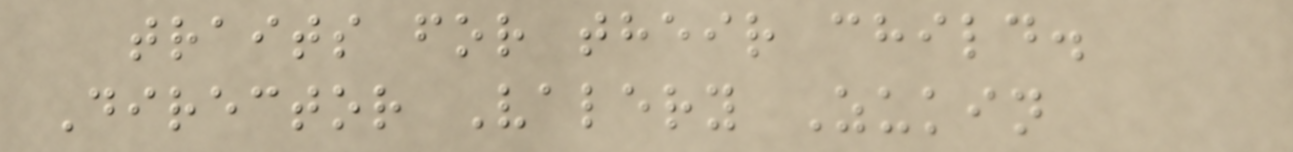traits for their child.
Director Valery Zukin
